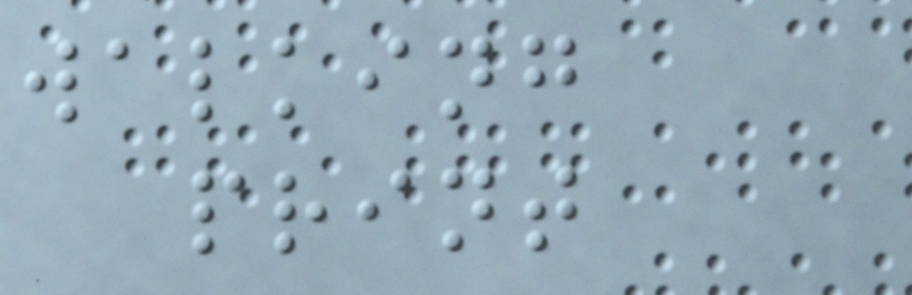walking
print
